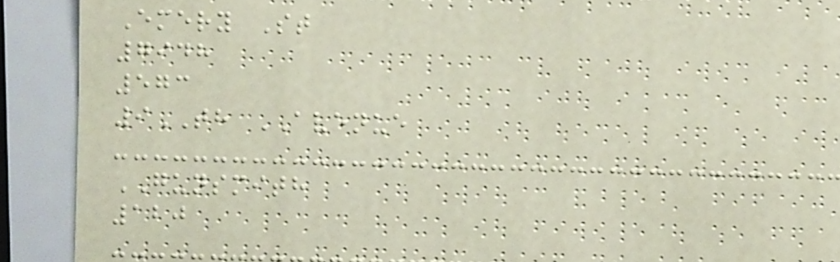Emery St
7948
573
9TH AVENUE
GUNSMITH
120
